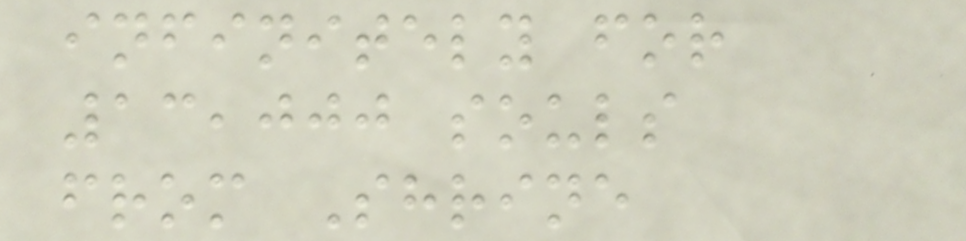infinitely for
13,000 souls
from Shrine
